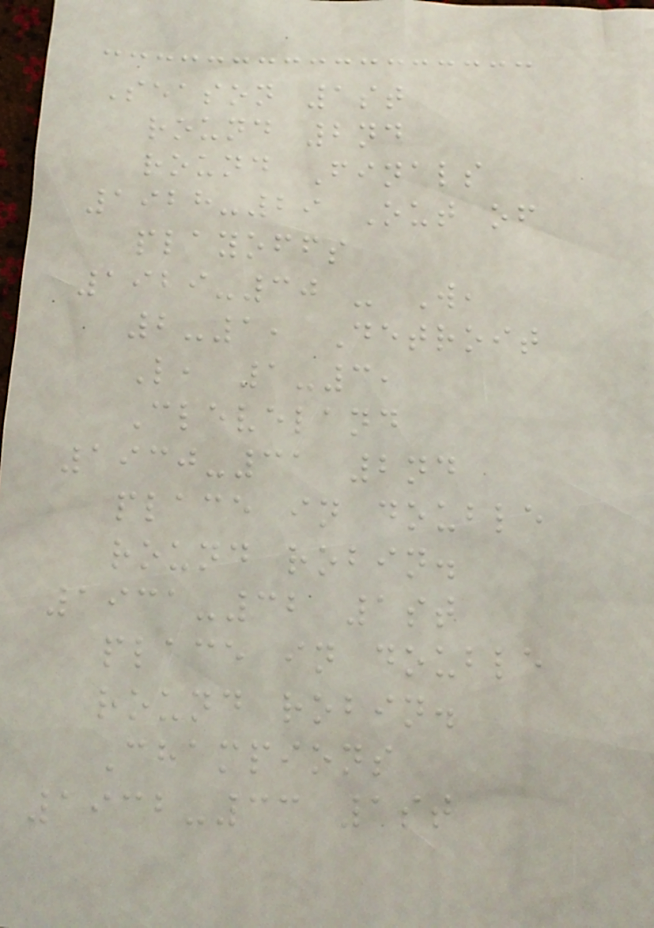Season 1st
round 2nd
round Finals
1928-29 Out of
playoffs
1929-30 - W,
2-1, Detroit
L, 1-3,
Cleveland
1930-31 2nd
place in double
round robin.
1931-32 1st
place in double
round robin.
Champions
1932-33 1st
